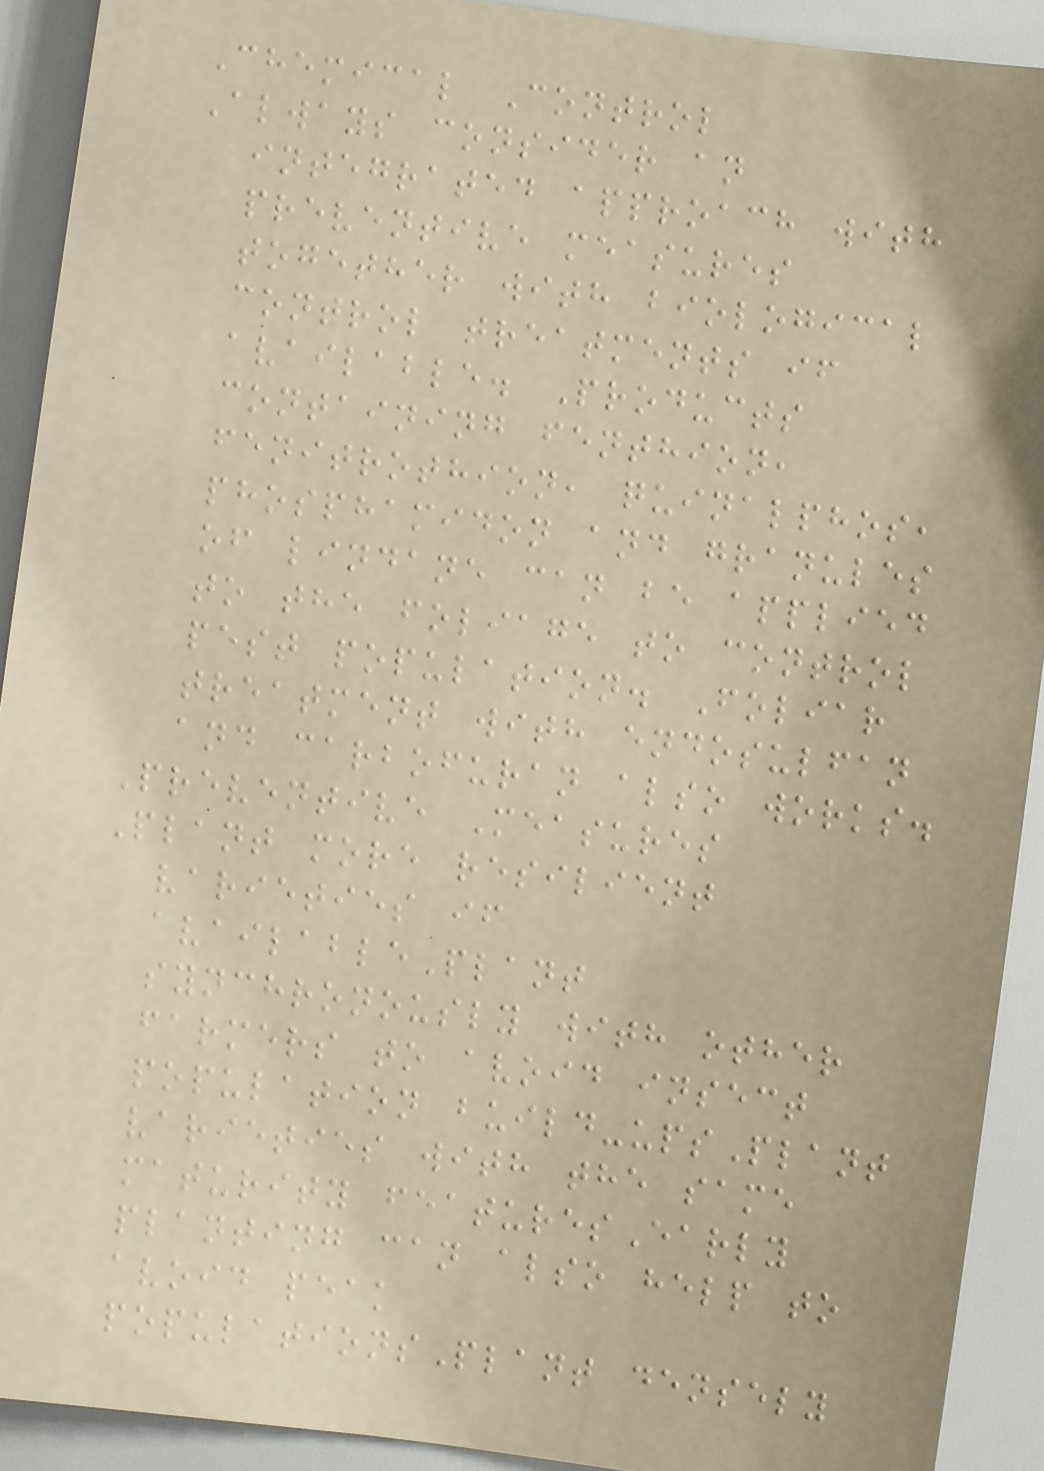Chemical Control
Always consider an
integrated approach with
preventive measures
together with biological
control treatments if
available. Products
containing fenthion,
fenitrothion, quinalphos,
phosphamidon and granules
of lindane can be applied
to the foliage to control
pest population. Foliar
treatment with endosulfan
and carbofuran also works.
Preventive Measures
Plant more resilient
varieties if
availablePlant
synchronously with other
farmers to avoid insect
population build-upsPlant
varieties with the same
maturity featuresEarly
planting can also help to
avoid peak
populationsPlant densely
